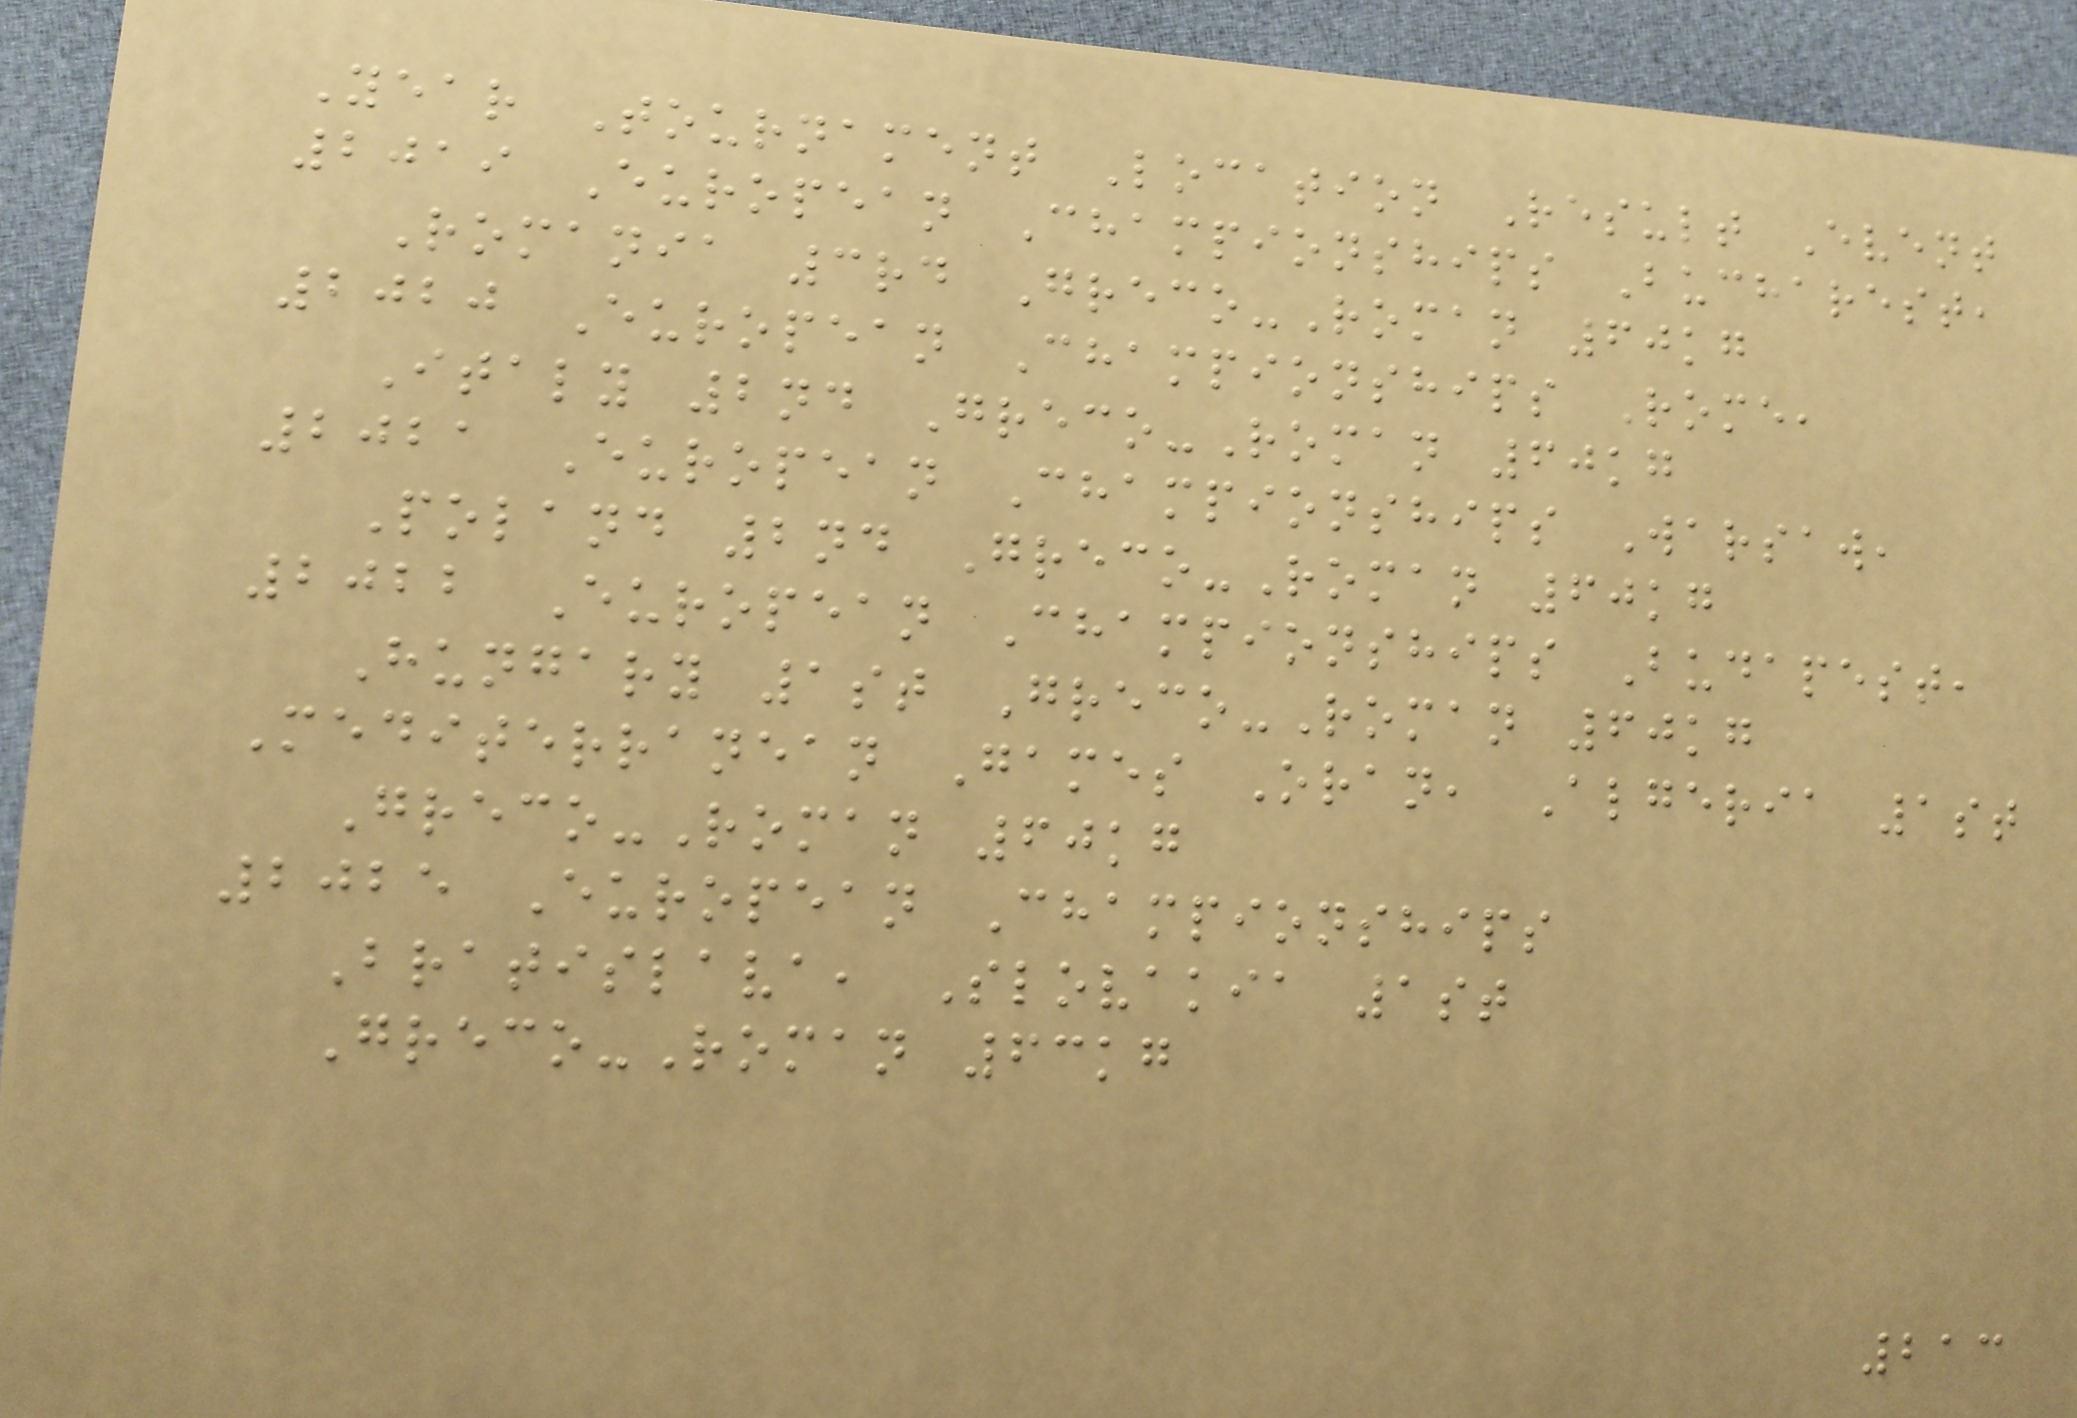Year Tournament Location Result Event
2019 European Championships Bucharest,
Romania 3rd Greco-Roman 60kg
2020 European Championships Rome,
Italy 2nd Greco-Roman 60kg
2021 European Championships Warsaw,
Poland 2nd Greco-Roman 60kg
2022 European Championships Budapest,
Hungary 1st Greco-Roman 60kg
Mediterranean Games Oran, Algeria 1st
Greco-Roman 60kg
2025 European Championships
Bratislava, Slovakia 1st
Greco-Roman 63kg
213
